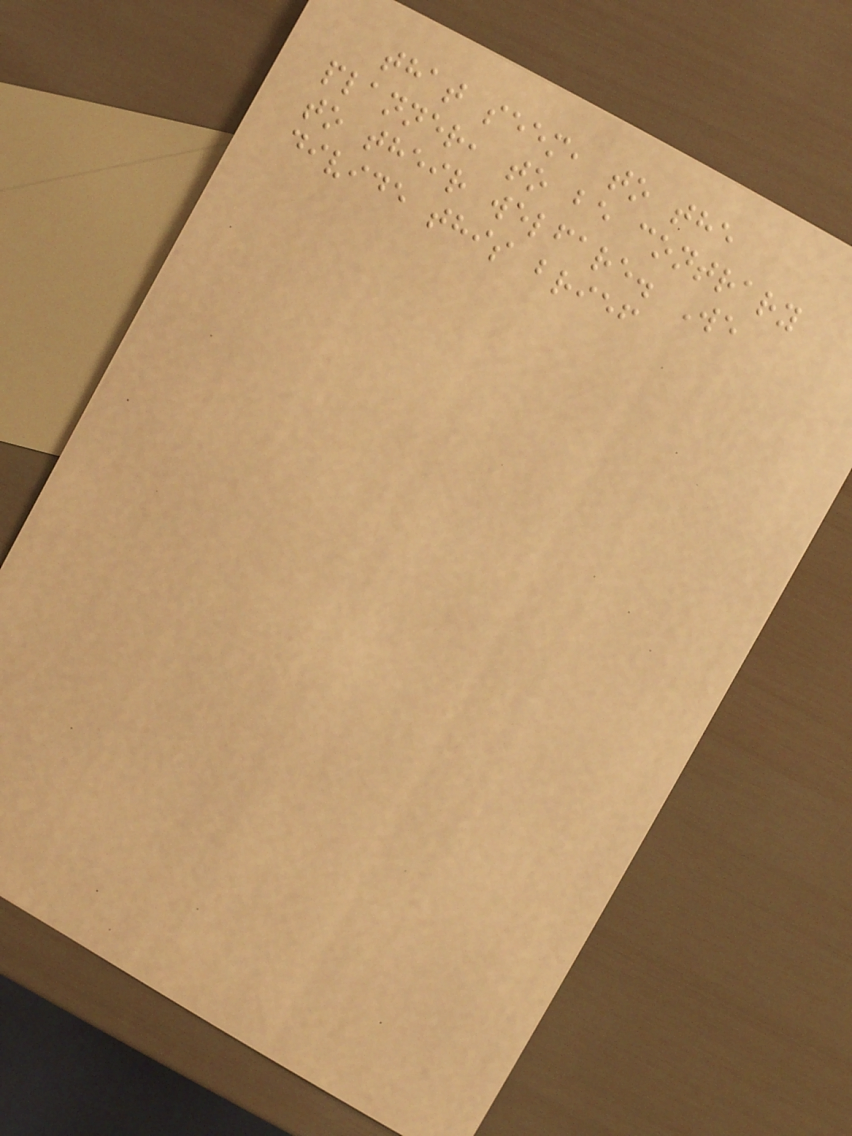that seem, to the
planner, to be contrary
to their welfare. We
divide this brief
